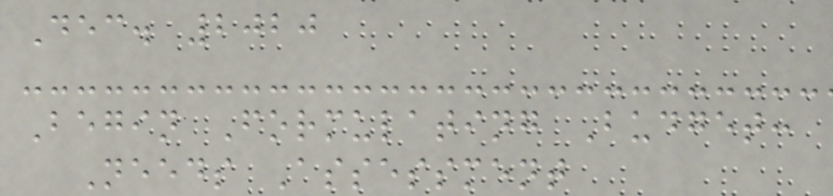Dec. 2020
Begin Formulating Budget:
Needs Assessment
